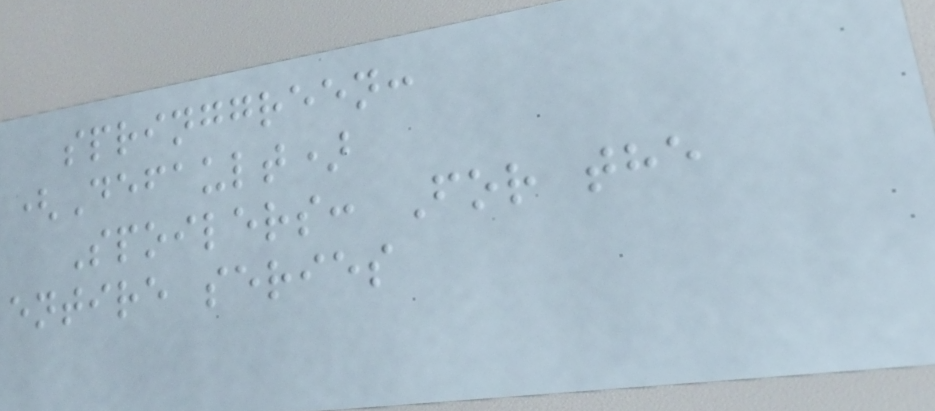springgreen:
(Default)
Spoilers: For the
entire series
